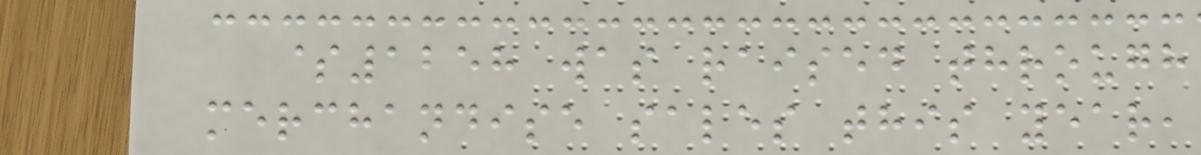$1258 was raised through
merchandise sales this year,
